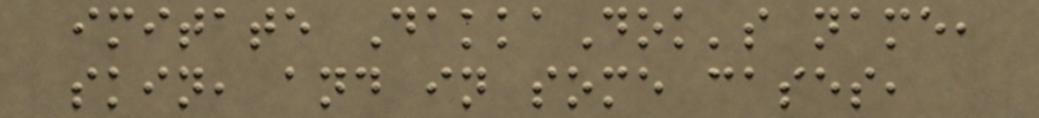imitate DakkaDok's name,
skin, and in some cases,
